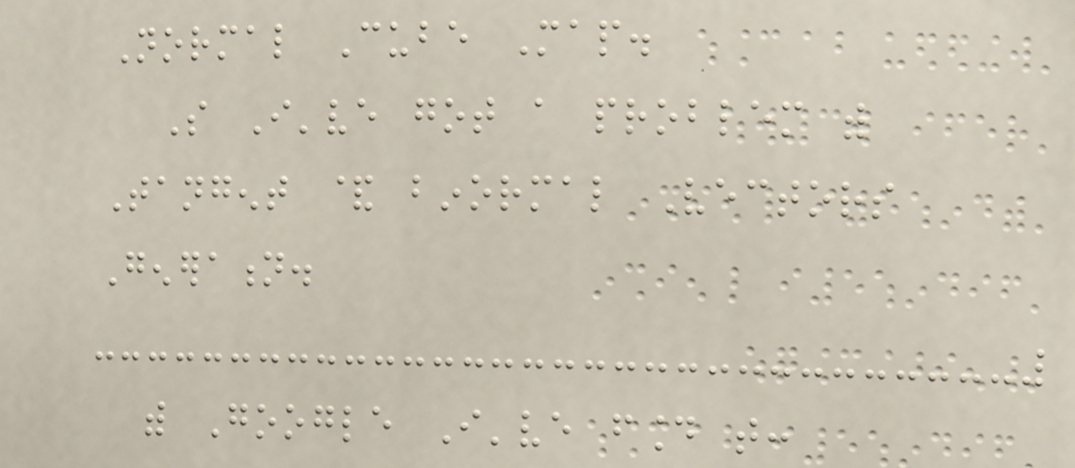Normal Cube Map.
So I've got a problem with
Tangent & binormal Vectors
Generation.
with Google I've found that:
